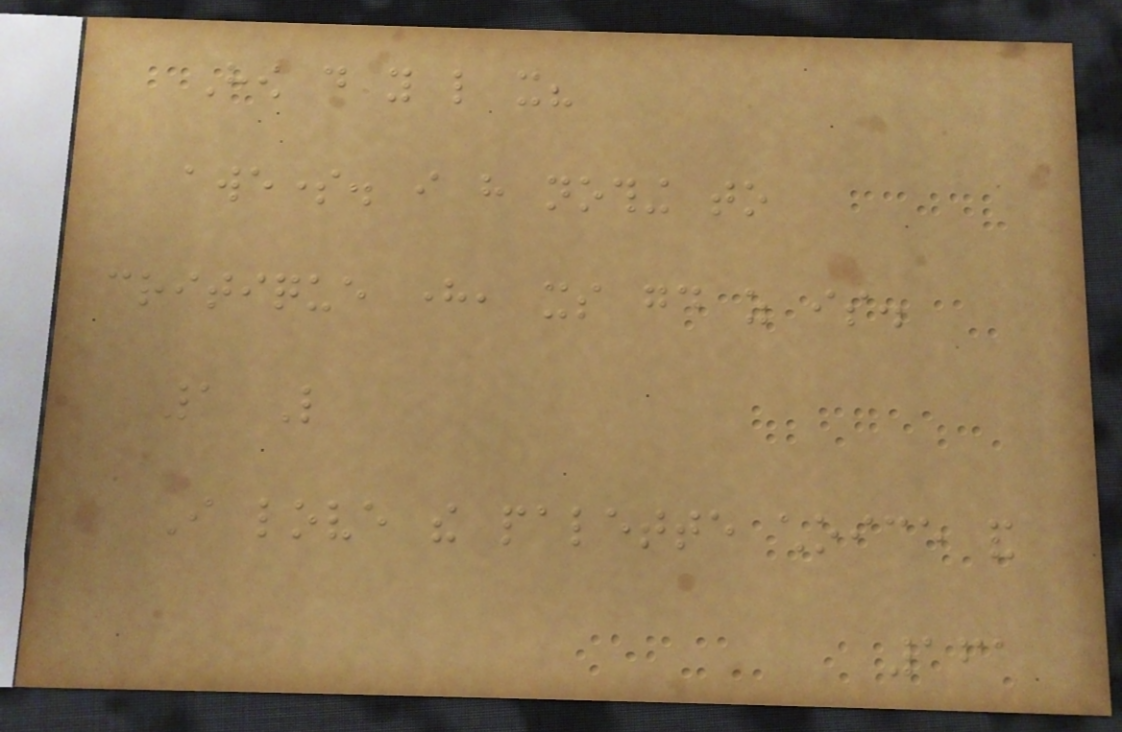How do you like it?
awesome. i have nothing to
critique here, its good as is.
1 Like
I love the palette choice and
161
